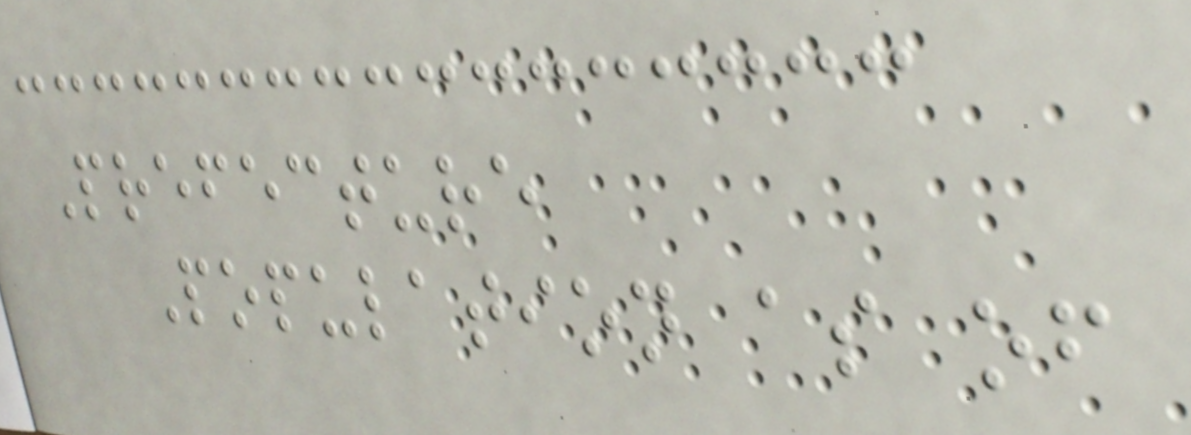Prefecture
Population as of
